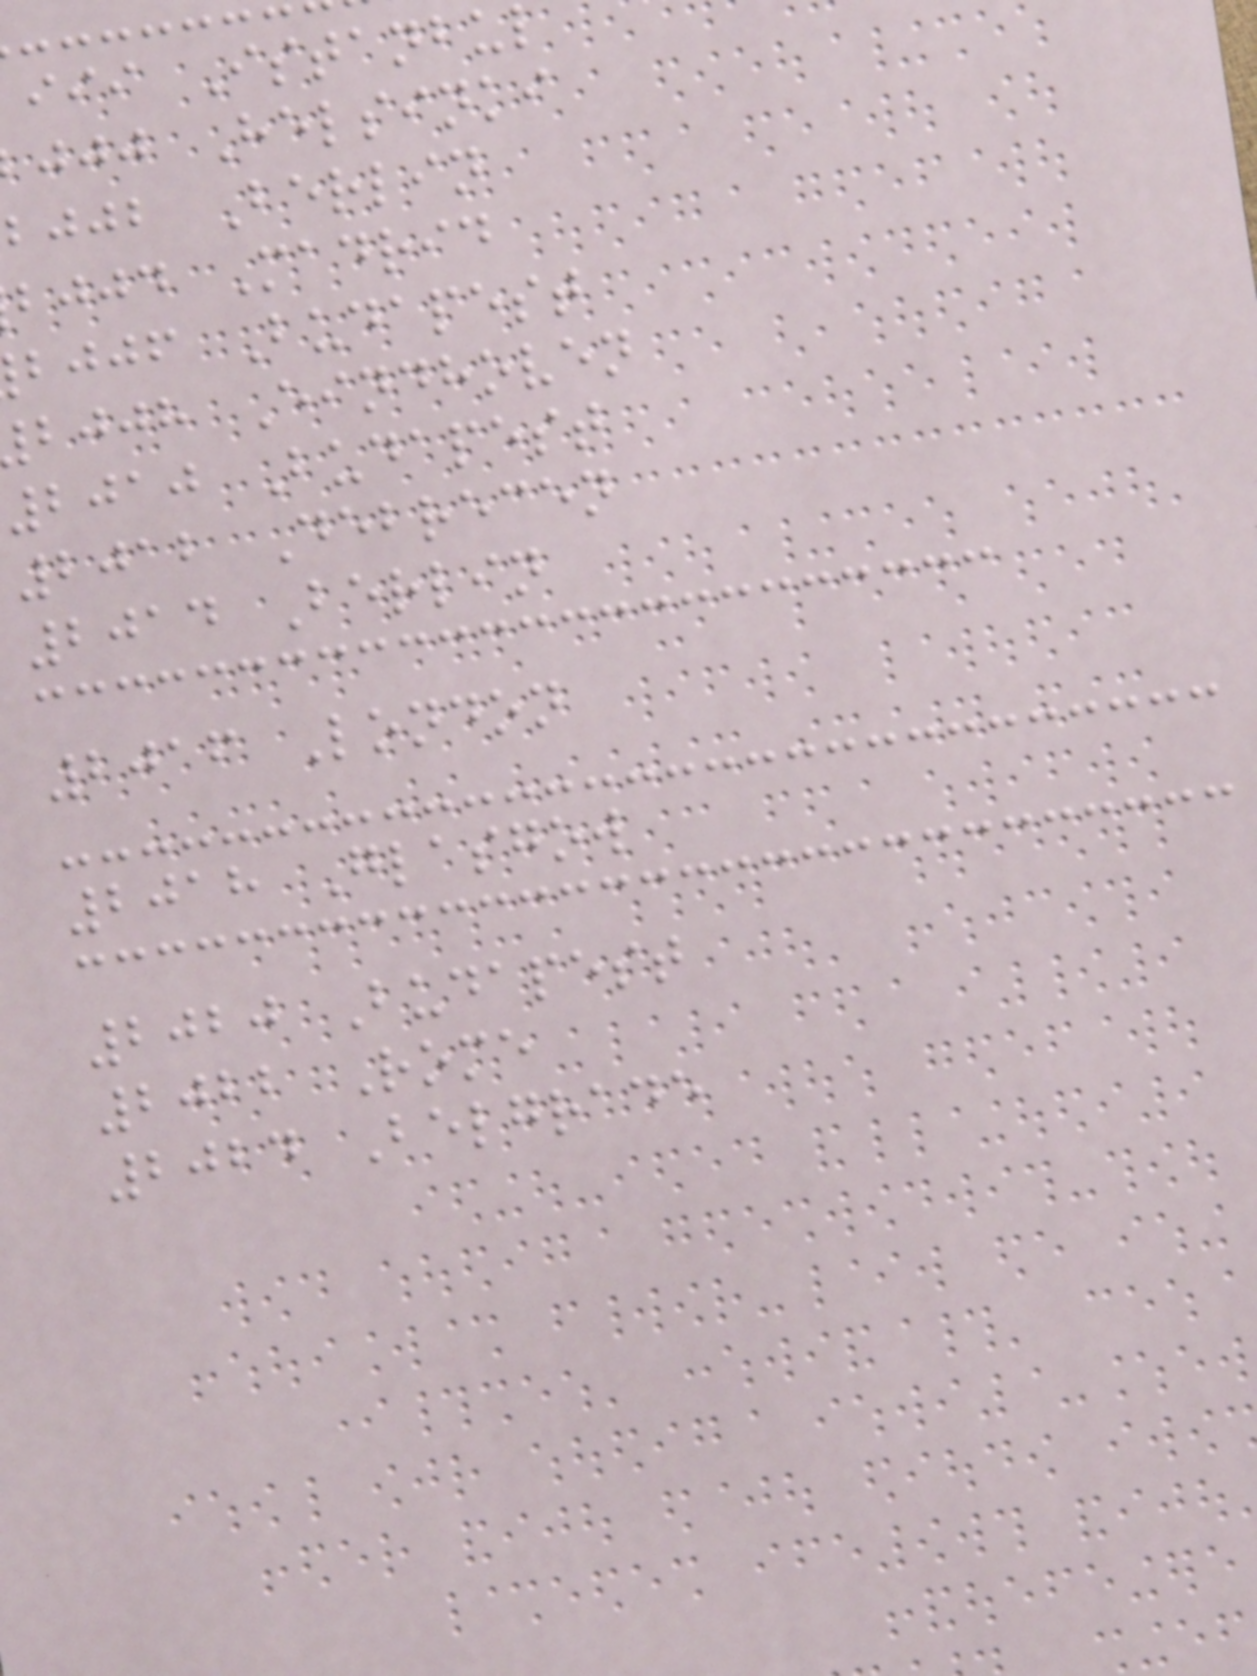iii Istanbu
jjj Helsinki
bjjb Berlin
bjjd Madrid
bjjf Budapest
bjjh Eindhoven
2010 Budapest
2012 Debrecen
2014 Berlin
2016 London
2018 Glasgow
2020 Budapest
2022 Rome
2024 Belgrade
